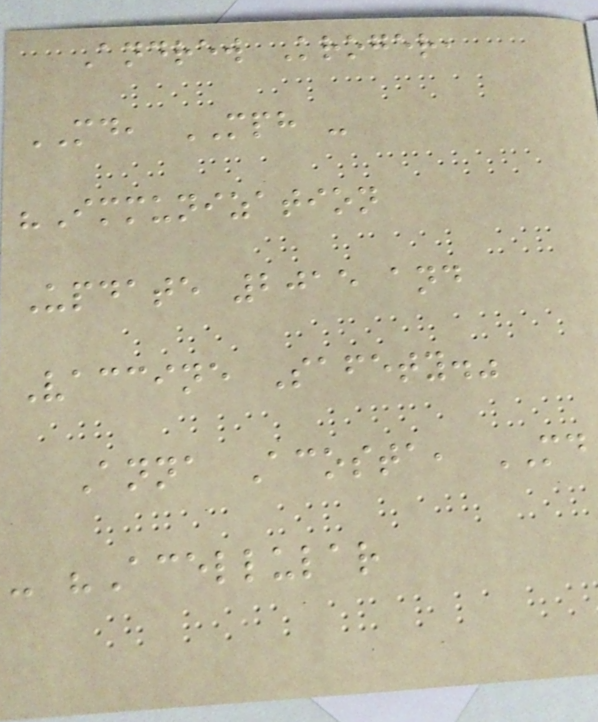Andrew Kroger,
MD, MPH -
"Immunization
Update 2015 and
Vaccine Safety."
Anna Acosta, MD
- "Acellular
